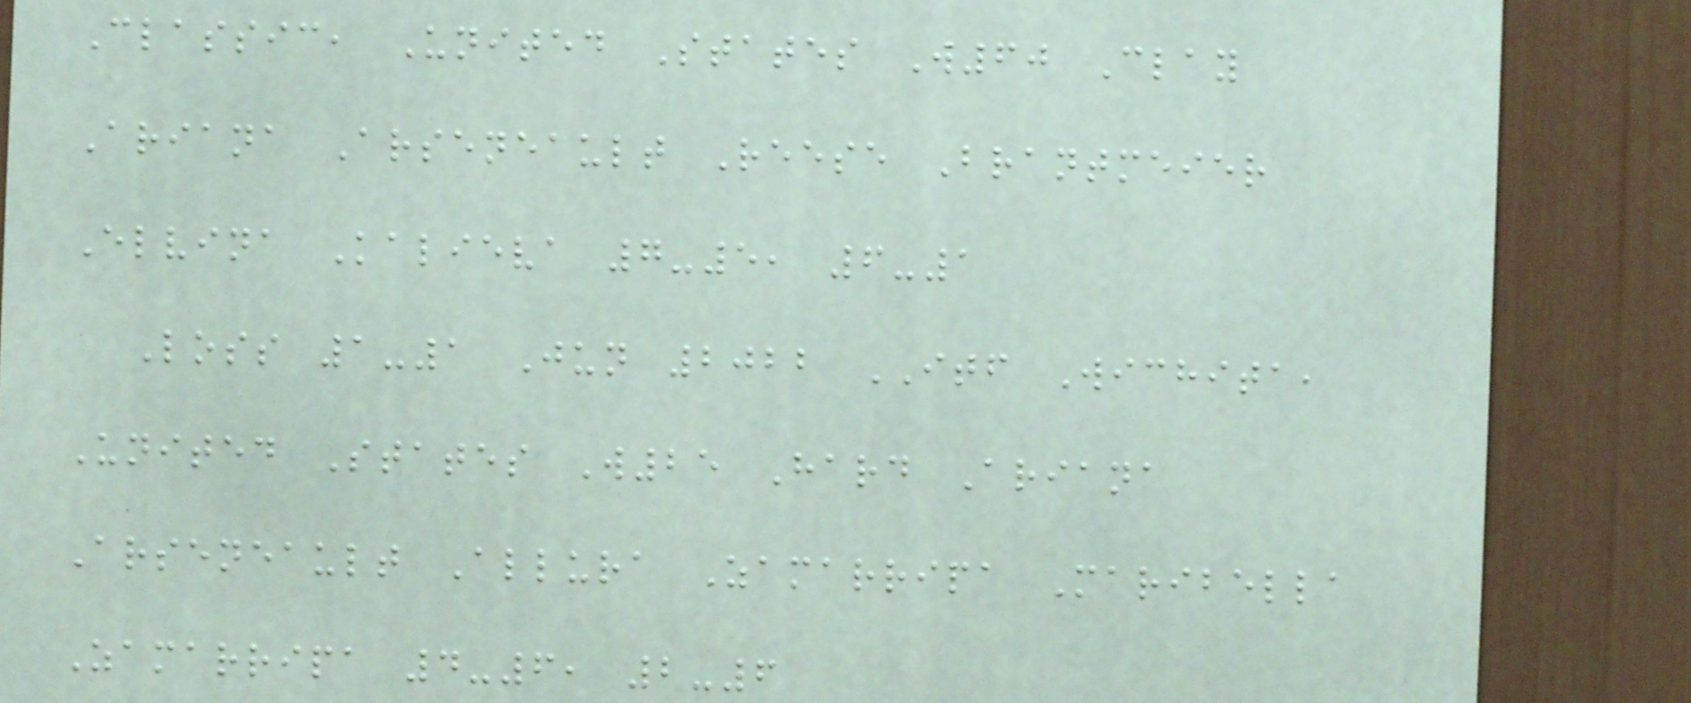Classic, United States W60 Clay
Ariana Arseneault Reese Brantmeier
Elvina Kalieva 7-5, 6-1
Loss 1-1 Jun 2022 ITF Wichita,
United States W25 Hard Ariana
Arseneault Allura Zamarripa Maribella
Zamarripa 4-6, 2-6
